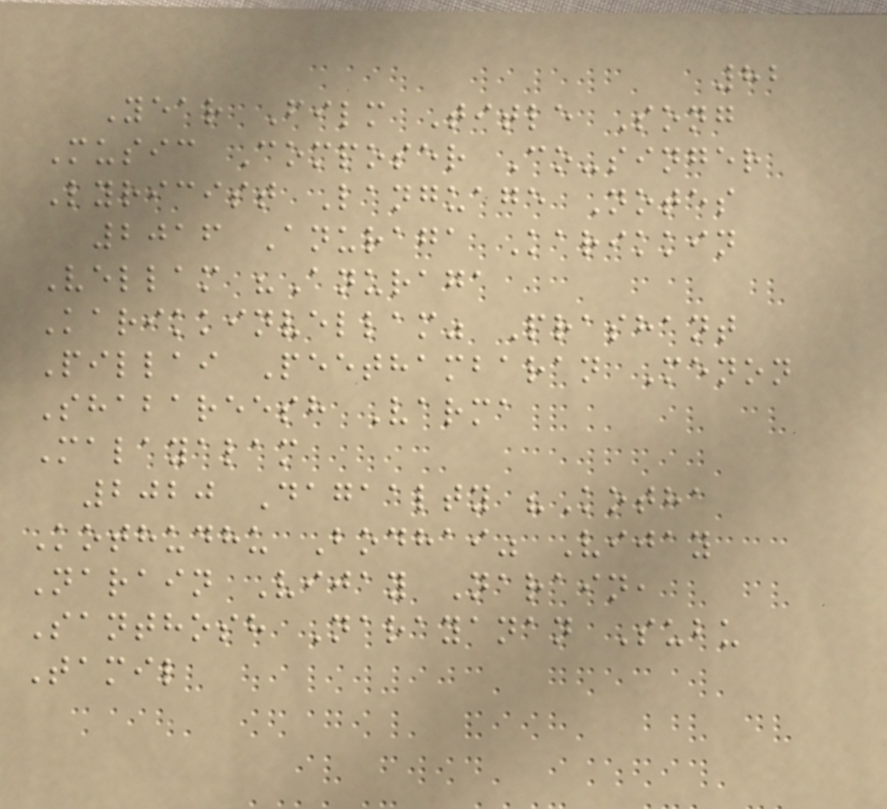82
Year Film Title Song
Music Composer Co-singer
Lyricist Language Notes
2016 Anuraga Karikkin
Vellam "Anuraga
Karikkinvellam" Prashant
Pillai Peethambaran Menon
Shabareesh Varma
Malayalam
2020 Dagaalty "Kotha
Kothudhu Bodhai" Vijay
Narain Vijay Narain,
Santhosh Narayanan Subu
Tamil
